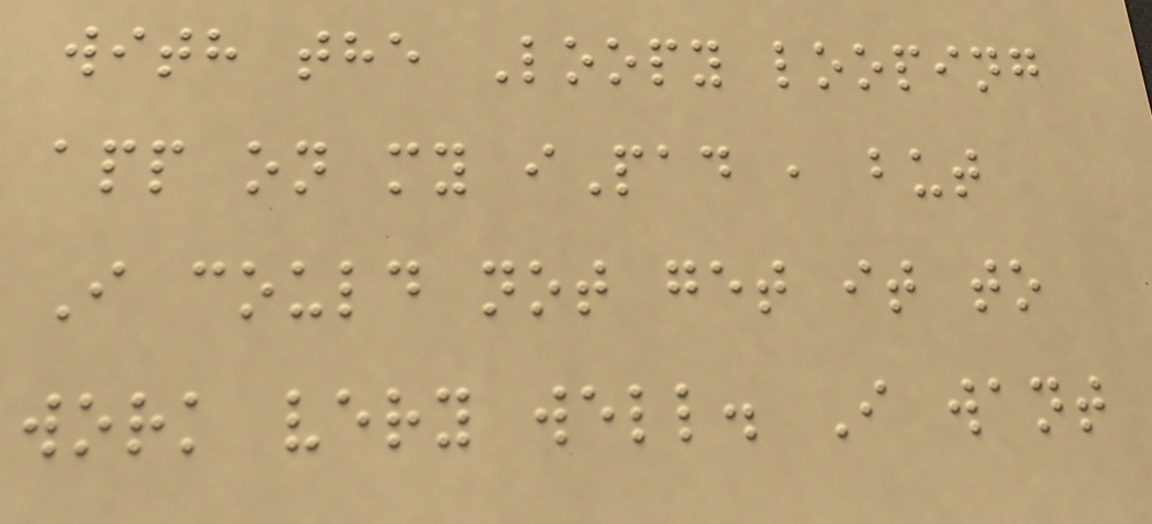with the Loopy looping
app on my iPad , but
I could not get it to
work very well. I want
